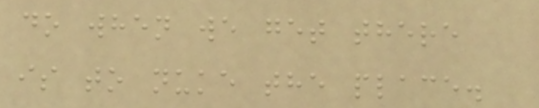do when we get there
is to nuke the place.
